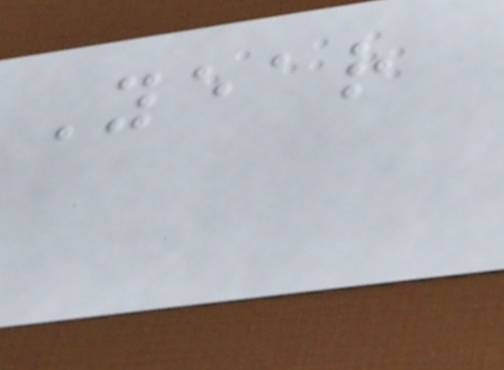Year
